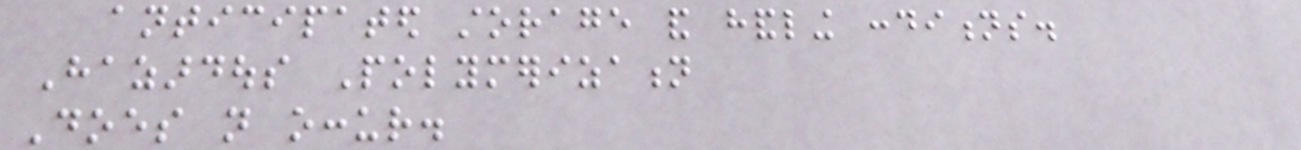anticipated storage and handling conditions.
Hazardous Polymerization
Does not occur.
